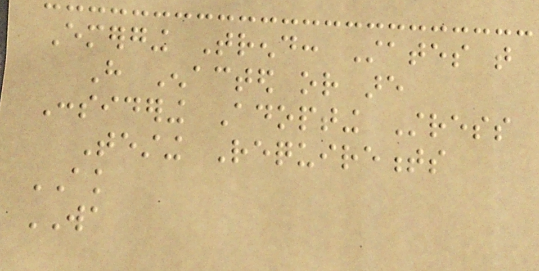Emerging Trend: States that
Have Enacted or are
Considering Adopting Stress
Testing Requirements
AK
WA
